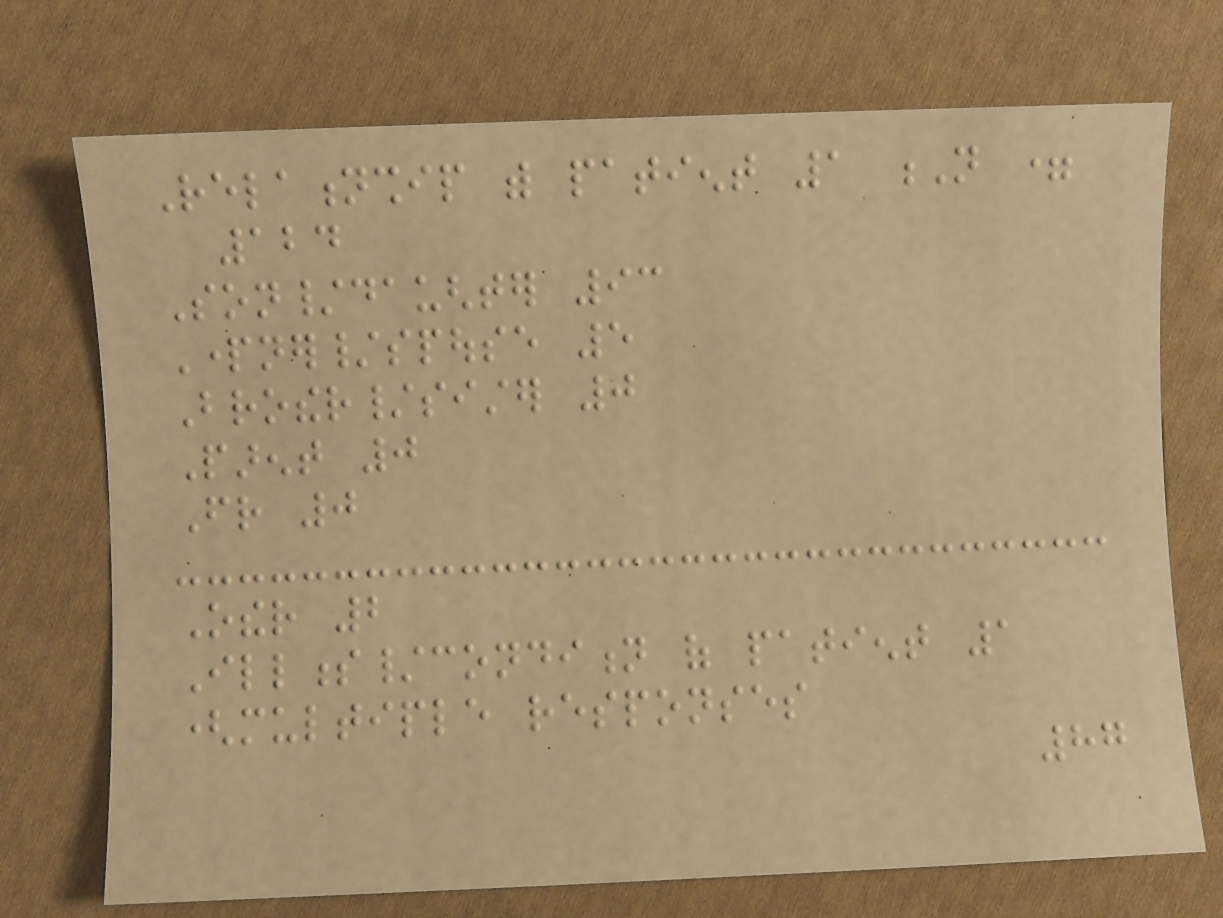Relationship with patient 1 N =
124
Son/daughter 93
Partner/spouse 5
Brother/sister 0
Parent 0
Friend 0
Other 2
Illness/condition of patient 1
(multiple responses
87
